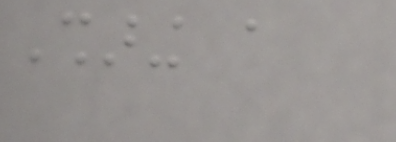Sharing a
